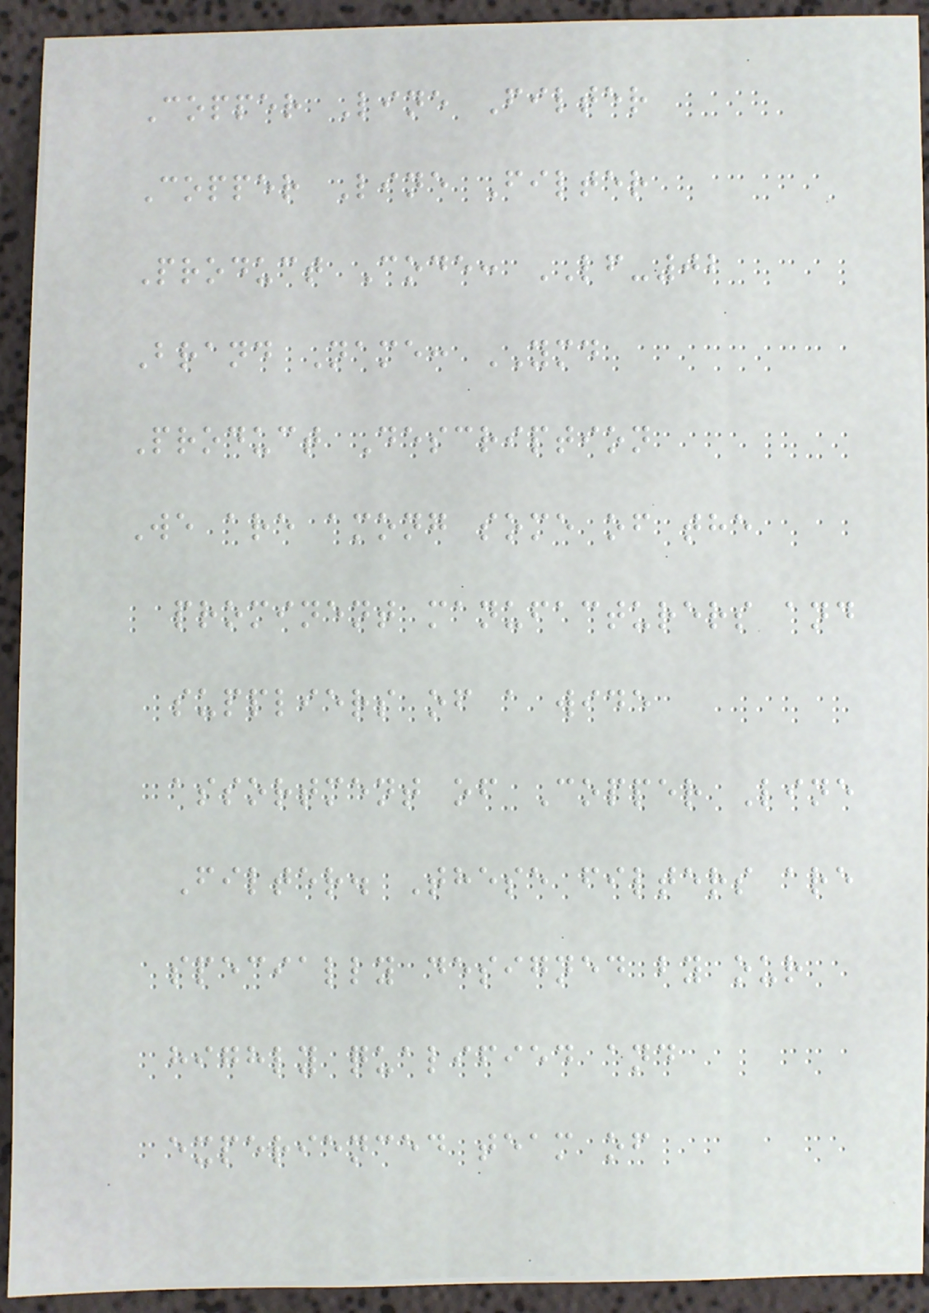Copper Line Filter
Copper Line Filter
Product Code: LF-02
Brand Name: YMD
Product Description
We are among some of the
prominent manufacturers and
suppliers of a wide
assortment of Copper Line
Filter. These filters are
specially designed by our
highly qualified and
experienced team of
